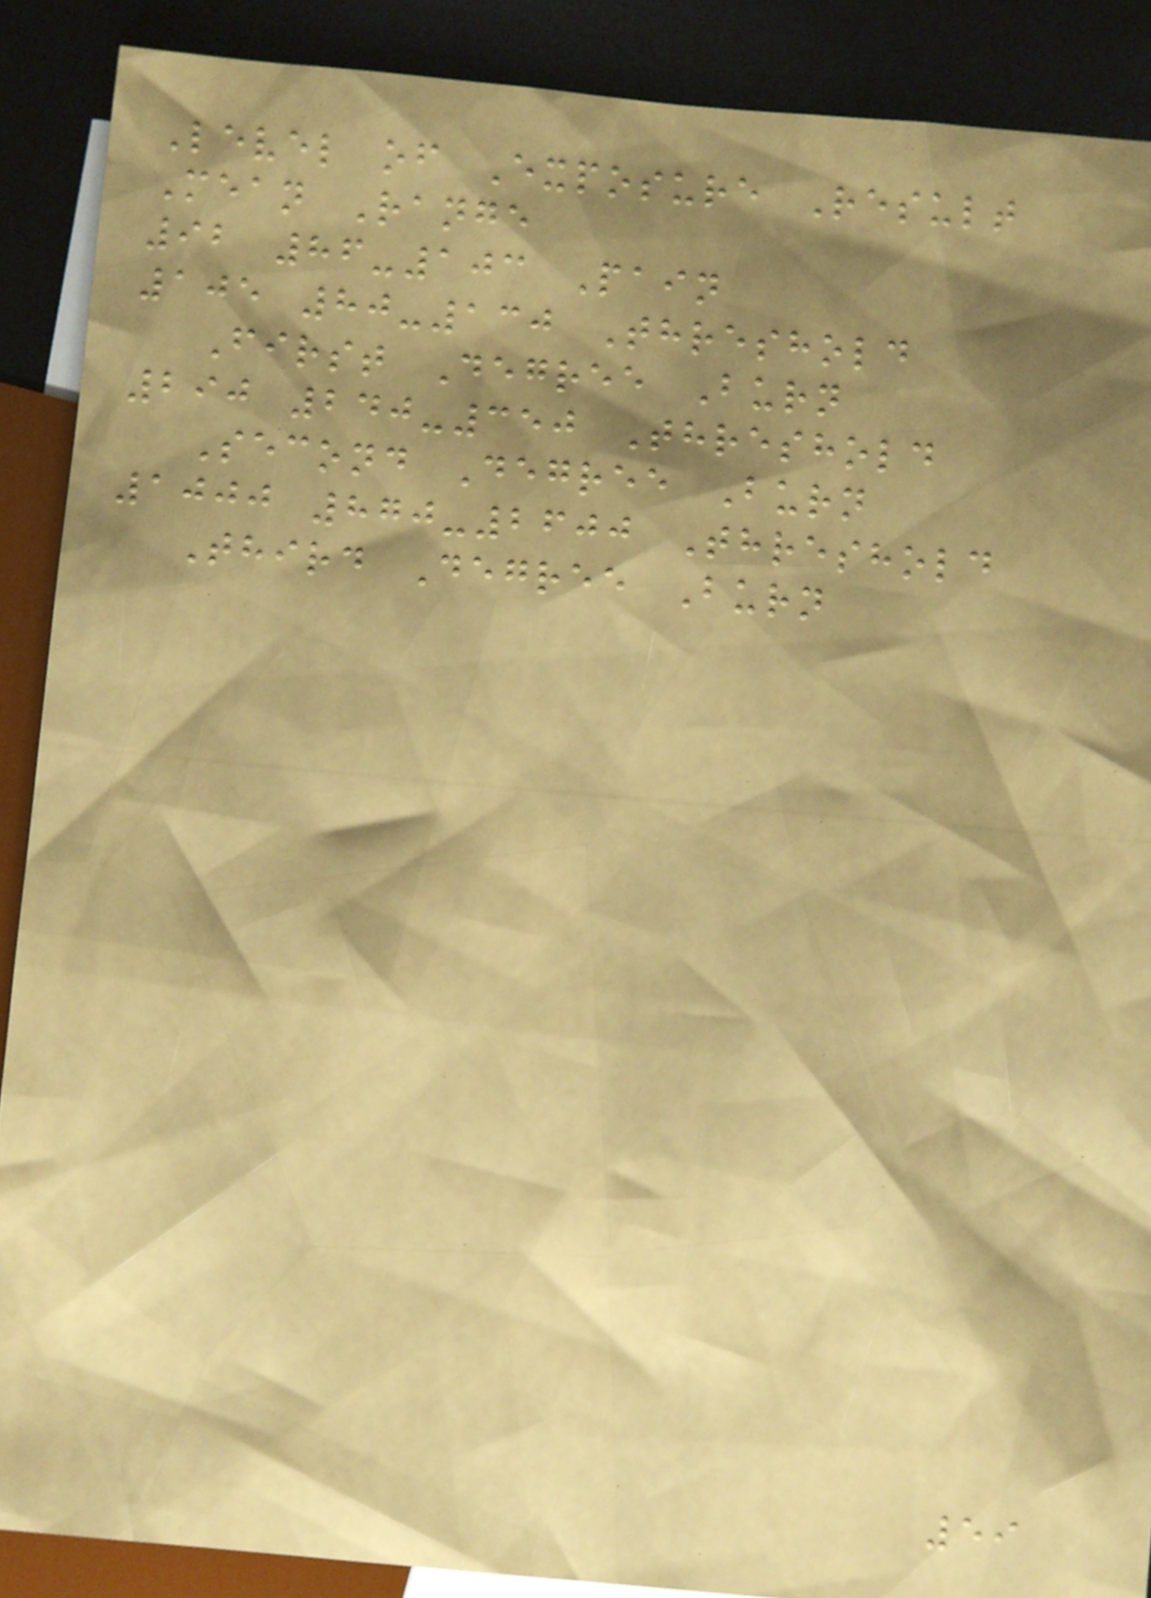Level of Exposure Result
Mean Range
92 86-103 Pain
105 80-130 Threshold
First Degree Burn
290 240-350 Threshold
Second Degree Burn
1000 870-2600 Threshold
Third Degree Burn
59
